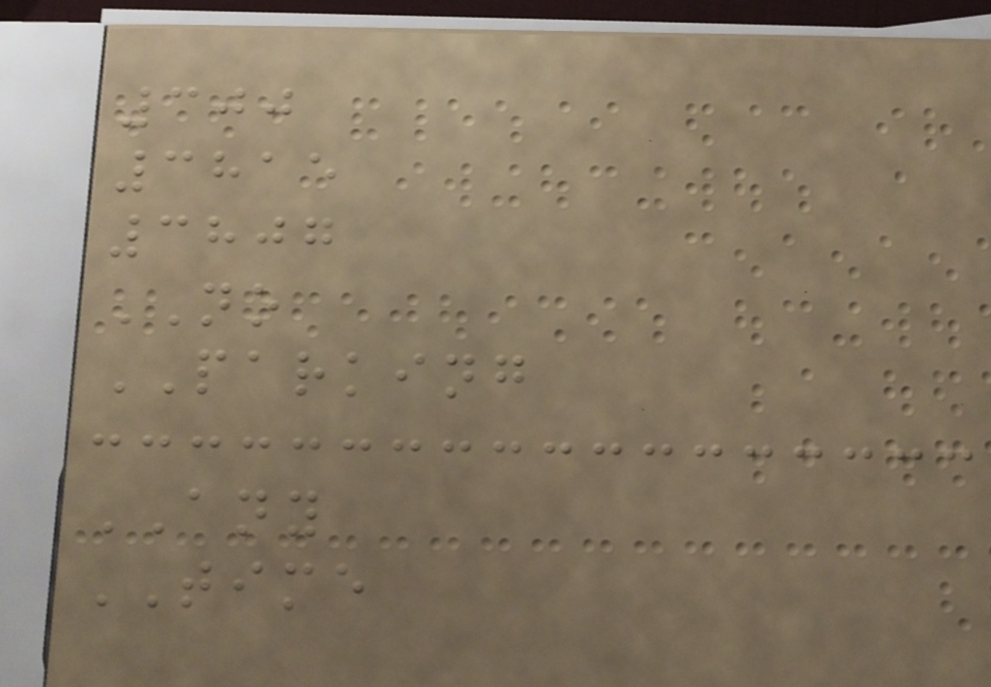300
3815
3807
NO
PARKING
ANY
TIME
